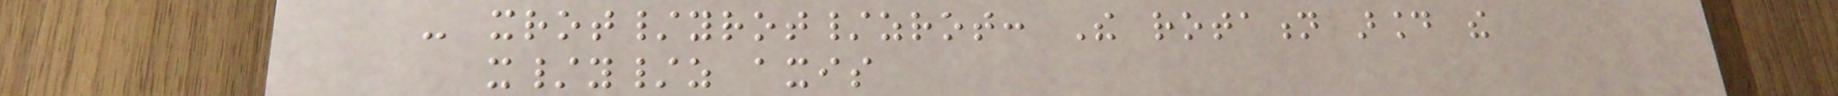- xrot/yrot/zrot: The rotation around the
x/y/z axis
